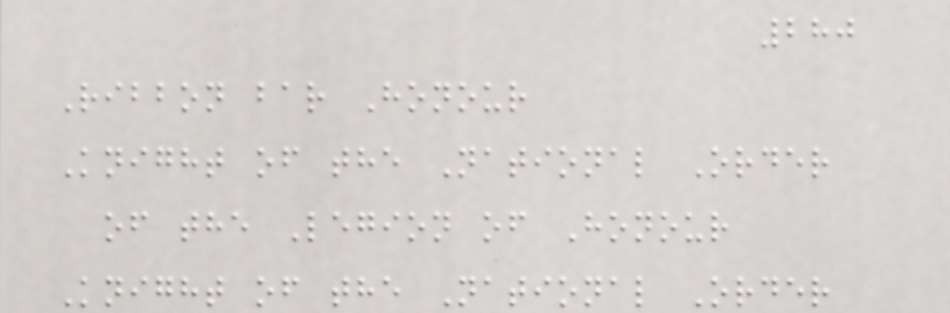280
Ribbon bar Honour
Knight of the National Order
of the Legion of Honour
Knight of the National Order
